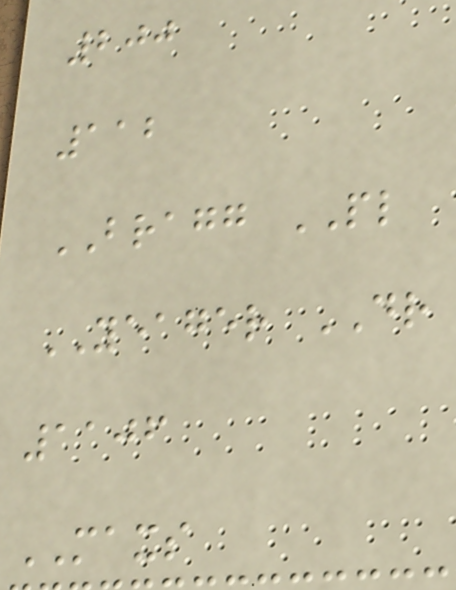200
112
BRAGG PL
YEAGER DR
1106
MAXS
